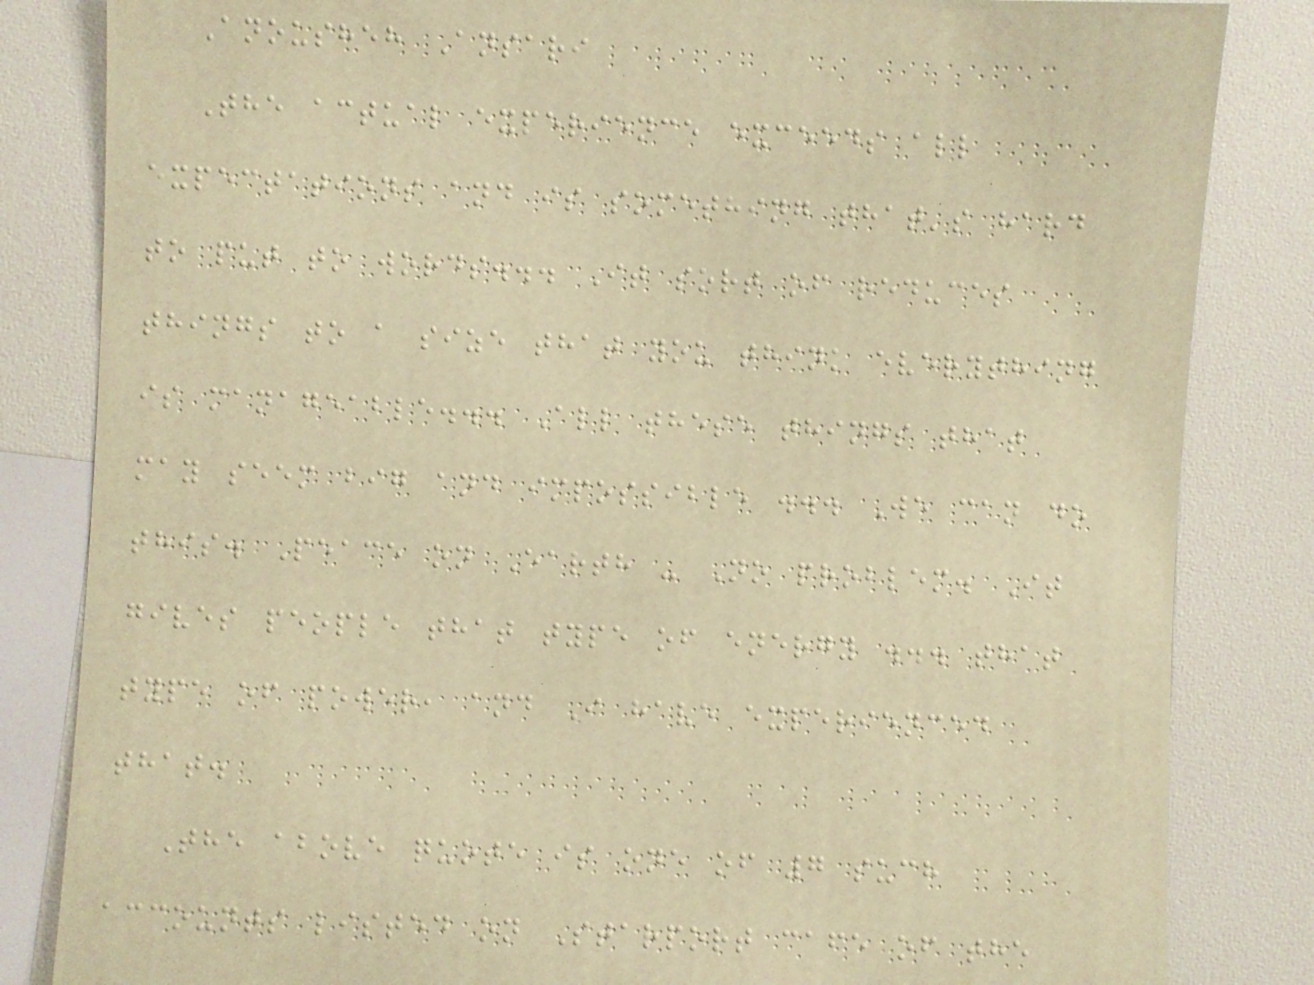Anousheh Ansari
The actual experience exceeds all
expectations and is something that's hard
to put to words... It sort of reduces
things to a size that you think everything
is manageable... All these things that
may seem big and impossible ... We can do
this. Peace on Earth - No problem. It
gives people that type of energy ... that
type of power, and I have experienced
that.
The above quote is one of 7 such
accounts listed on Starport cafe of the
